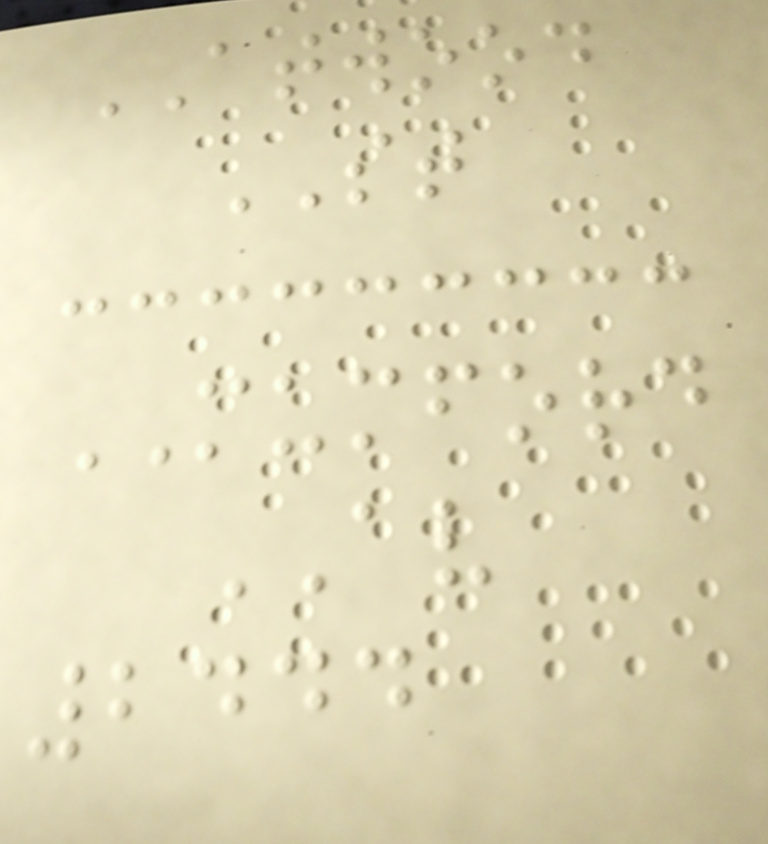ATWOOD
ST
MUMFORD
AV
2444
